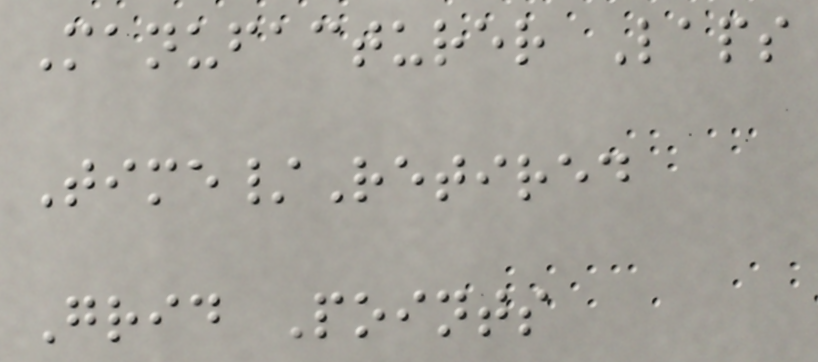Manufacturer Laps
Time/Retired
Grid Points
